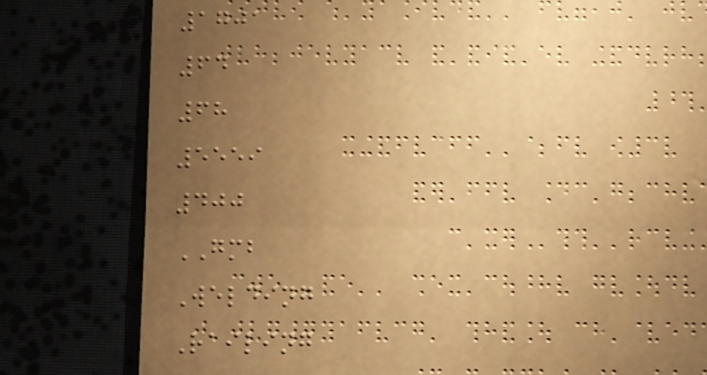1701
64
68
5559
400
GMB
Welding
Railing
